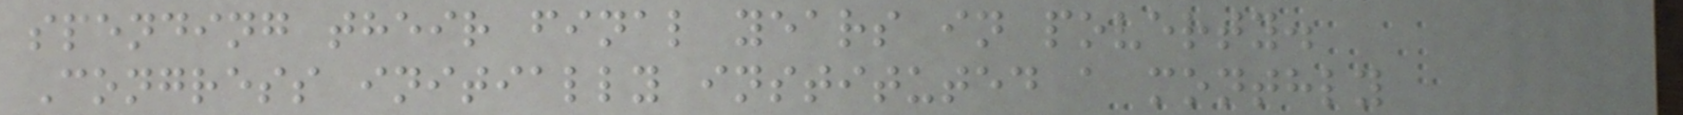spending their final years in poverty.
Congress initially instituted a monthly
